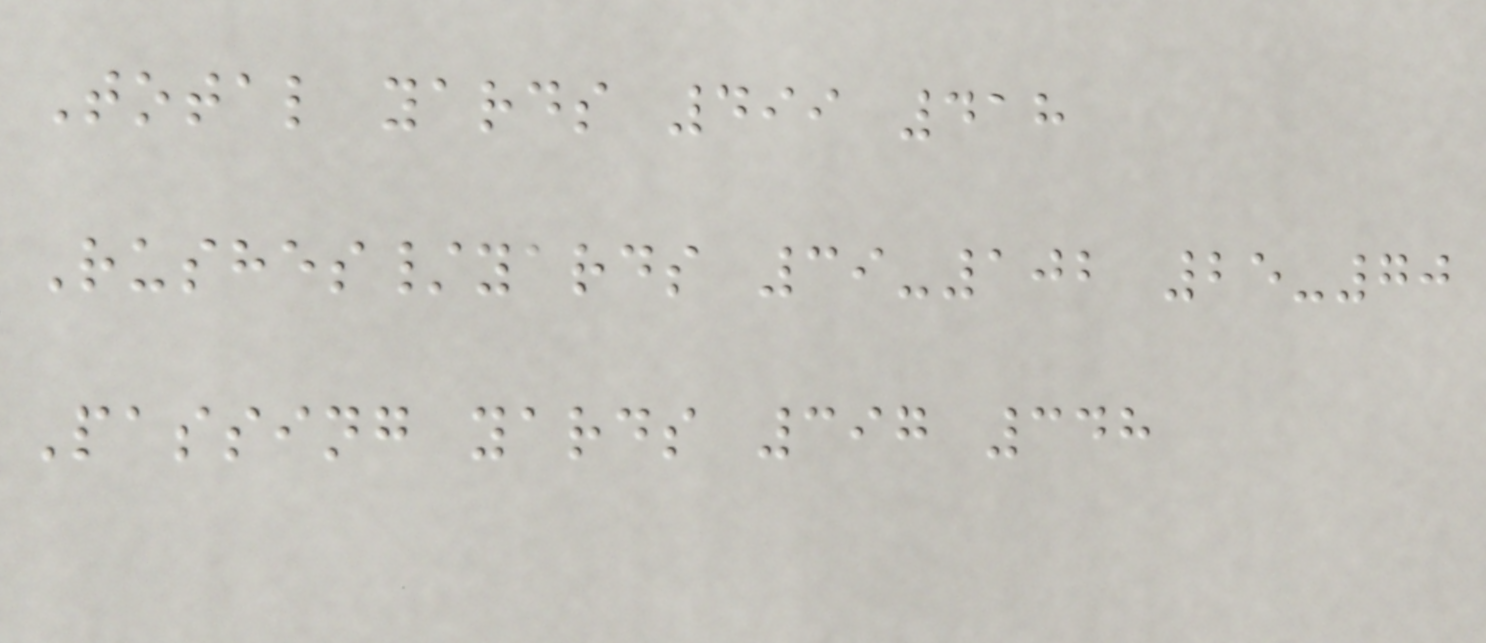Total yards 499 418
Rushes/yards 39-102 25-70
Passing yards 397 348
